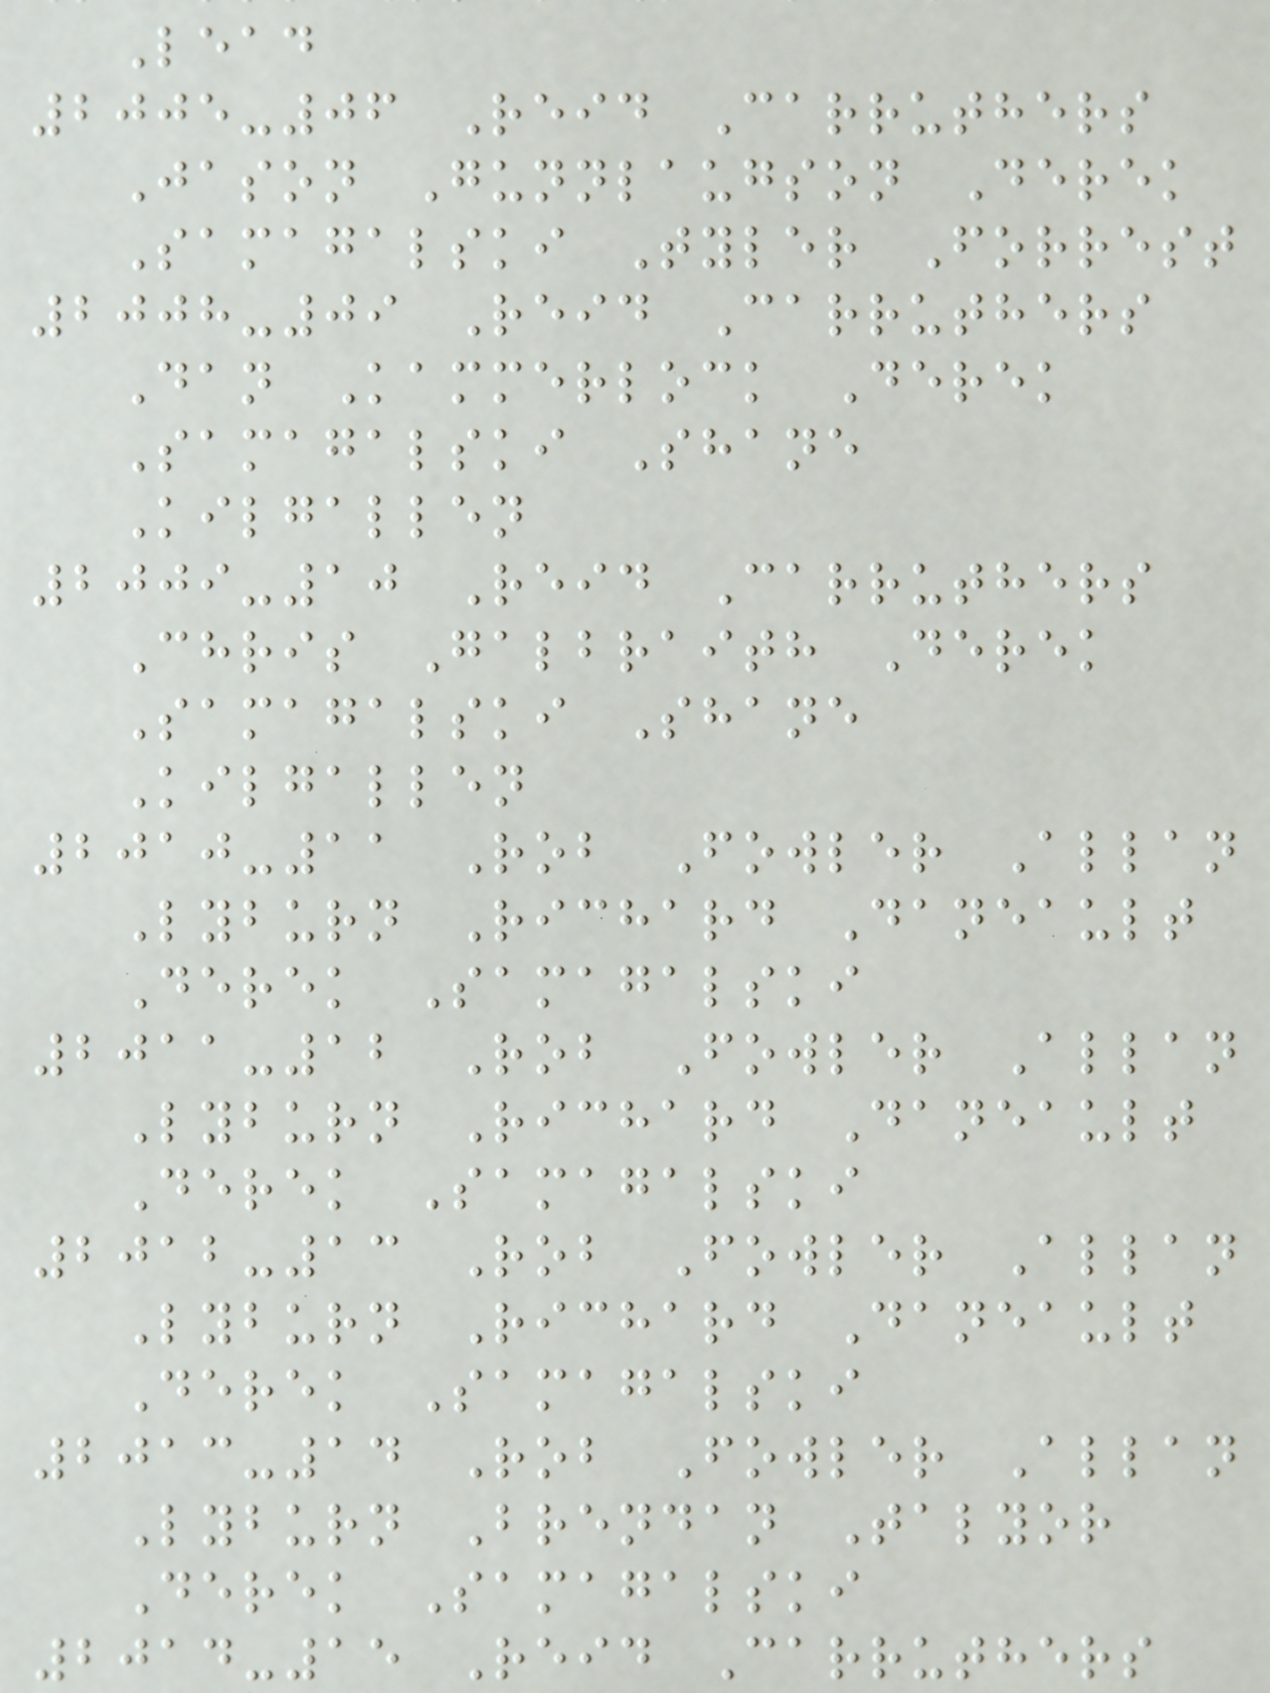Lead
2005-06 Reid Carruthers
Jason Gunnlaugson Derek
Samagalski Tyler Forrest
2008-09 Reid Carruthers
Dan Kammerlock Derek
Samagalski Shane
Kilgallen
2009-10 Reid Carruthers
Chris Galbraith Derek
Samagalski Shane
Kilgallen
2010-11 Rob Fowler Allan
Lyburn Richard Daneault
Derek Samagalski
2011-12 Rob Fowler Allan
Lyburn Richard Daneault
Derek Samagalski
2012-13 Rob Fowler Allan
Lyburn Richard Daneault
Derek Samagalski
2013-14 Rob Fowler Allan
Lyburn Brendan Talyor
Derek Samagalski
2014-15 Reid Carruthers
